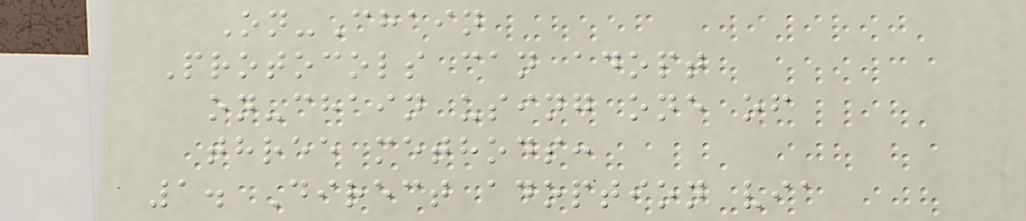On-Chain
Protocols can adopt
on-chain using one of
three methods:
1. Direct adoption via
